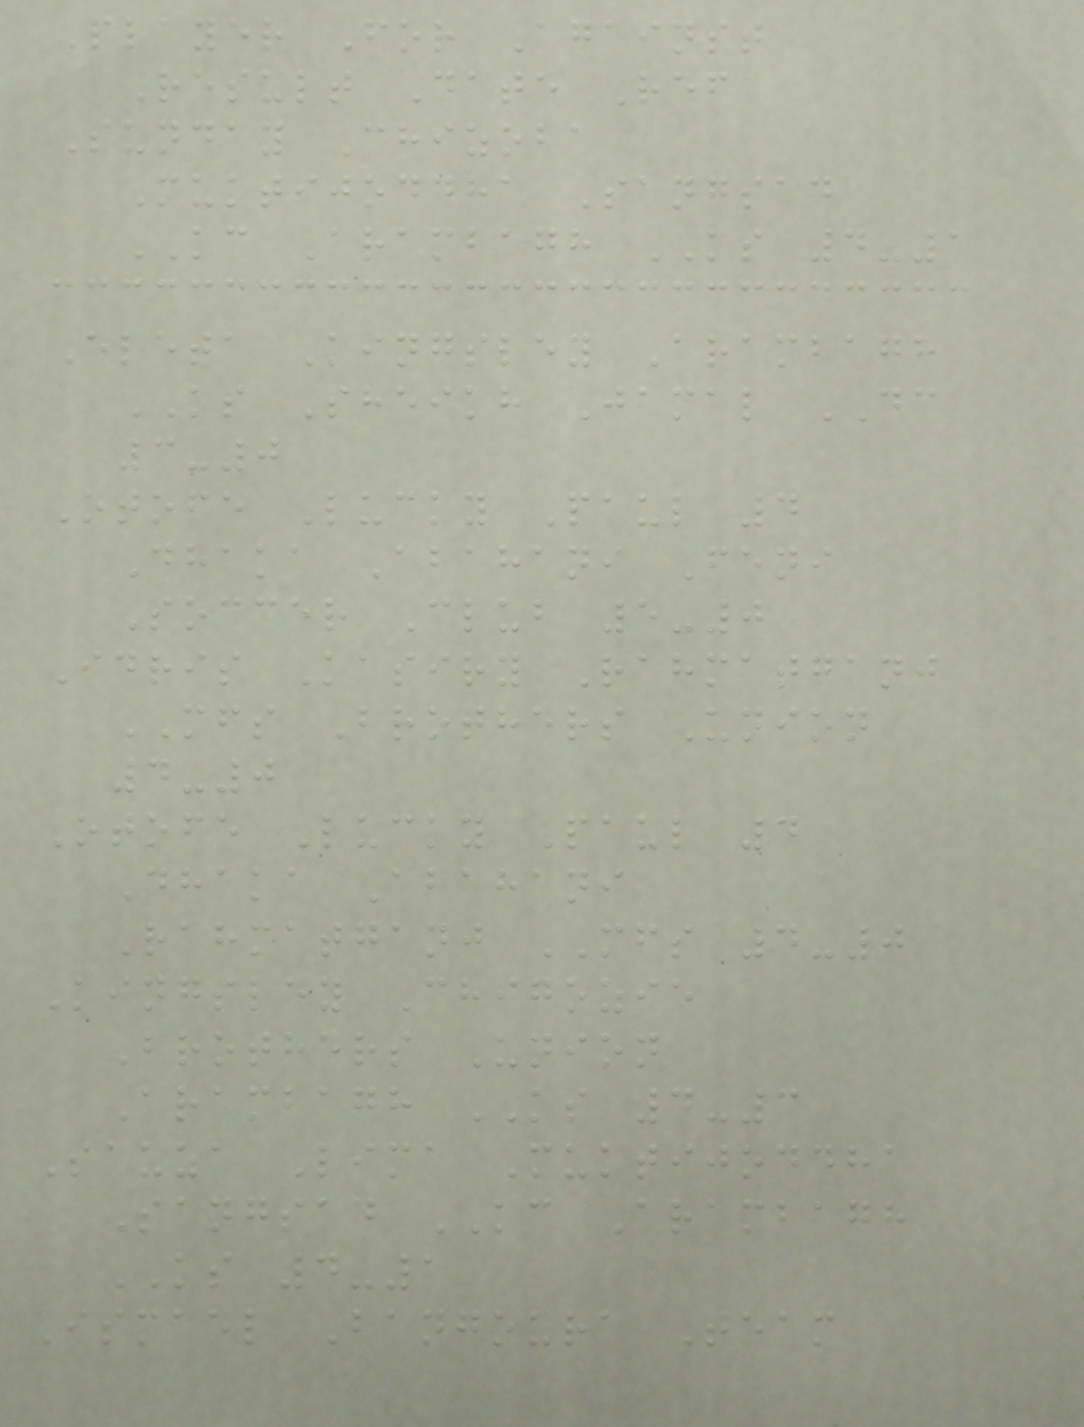Player For Against
Result Date Ref
Sunday Chizoba
Muktijoddha Sangsad
KC Arambagh KS 4-1
Eleta Kingsley Arambagh
KS Sheikh Jamal DC
3-0
Otofe Lucky Paul 4
Dhaka Abahani Feni
Soccer Club 5-0
Idris Kasiry Rahmatganj
MFS Brothers Union
4-0
Otofe Lucky Paul 4
Dhaka Abahani
Rahmatganj MFS 4-0
Kingsley Chigozie
Brothers Union
Arambagh KS 4-3
Sauza Lima Muktijoddha
Sangsad KC Arambagh
KS 4-1
Ismael Bangoura Team
